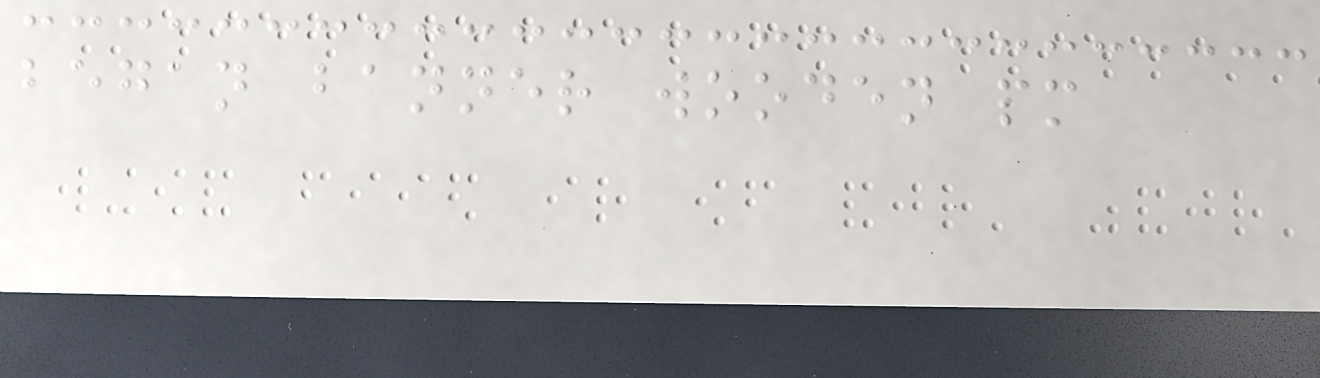began banner wooden pm
